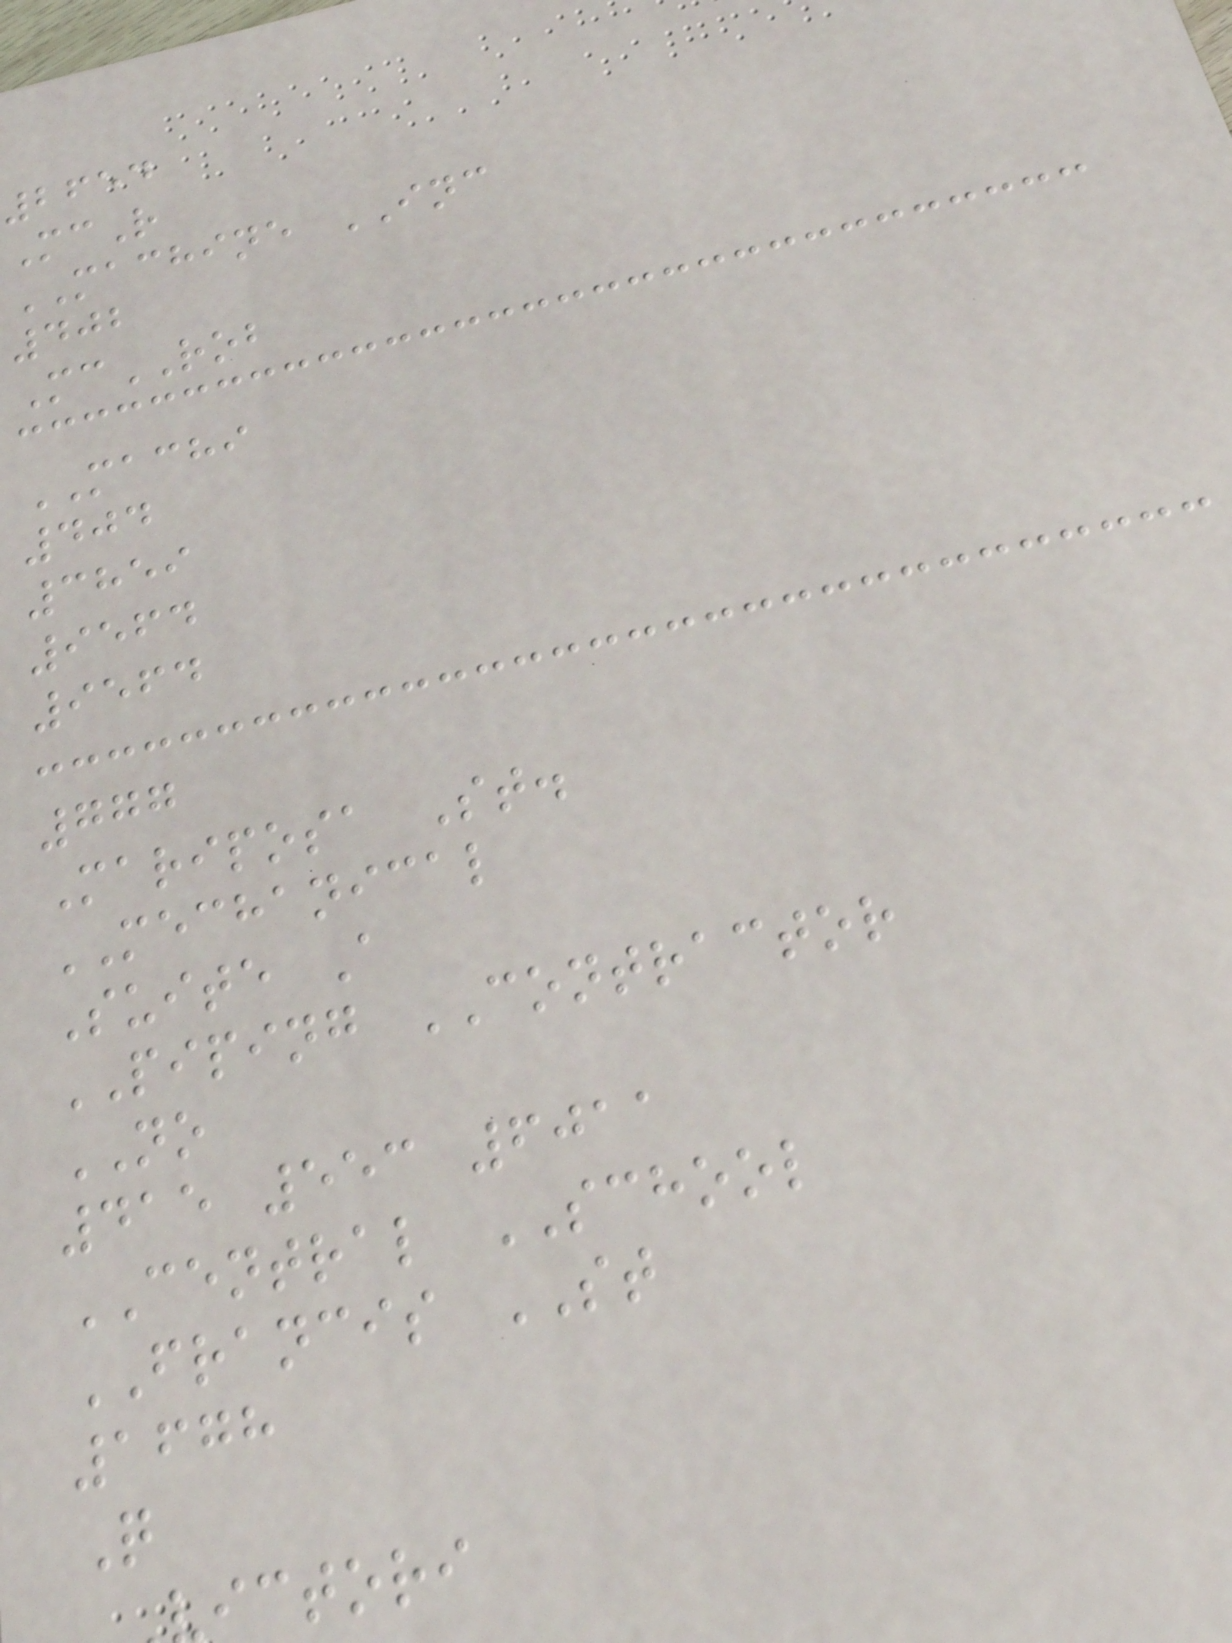2654
McR
MACHINE INC
402
McROB
MACHI
404
3859
9564
9564
777
Mariposa St.
MECHANICAL
Suite A
PIPING CONTRACTOR
NO
415 553 6011
CENTRAL SCHOOL
FRANCIS ST
1678
Q
ictori
